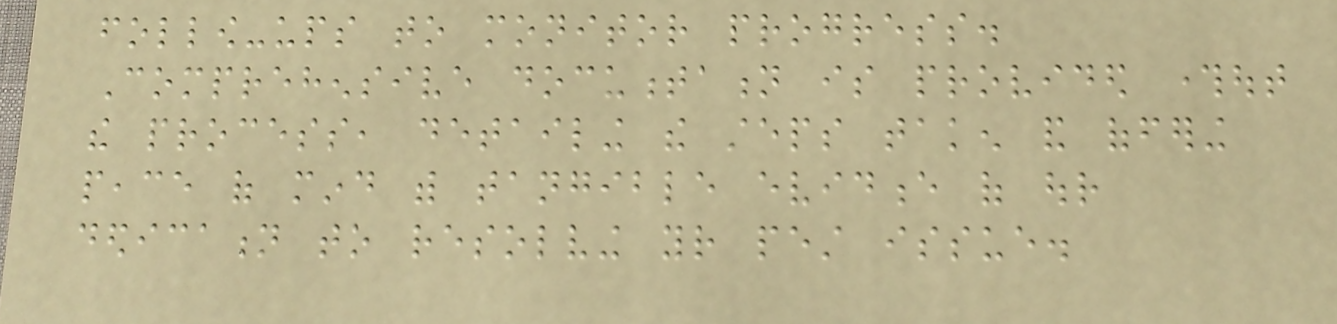follow-ups to monitor progress.
Comprehensive documentation is provided throughout
the process, detailing the steps taken and offering
peace of mind with tangible evidence of our
dedication to resolving your pest issue.
